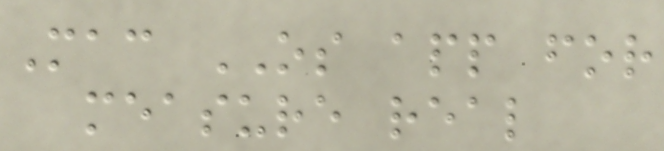Mac OS app for
measure real
